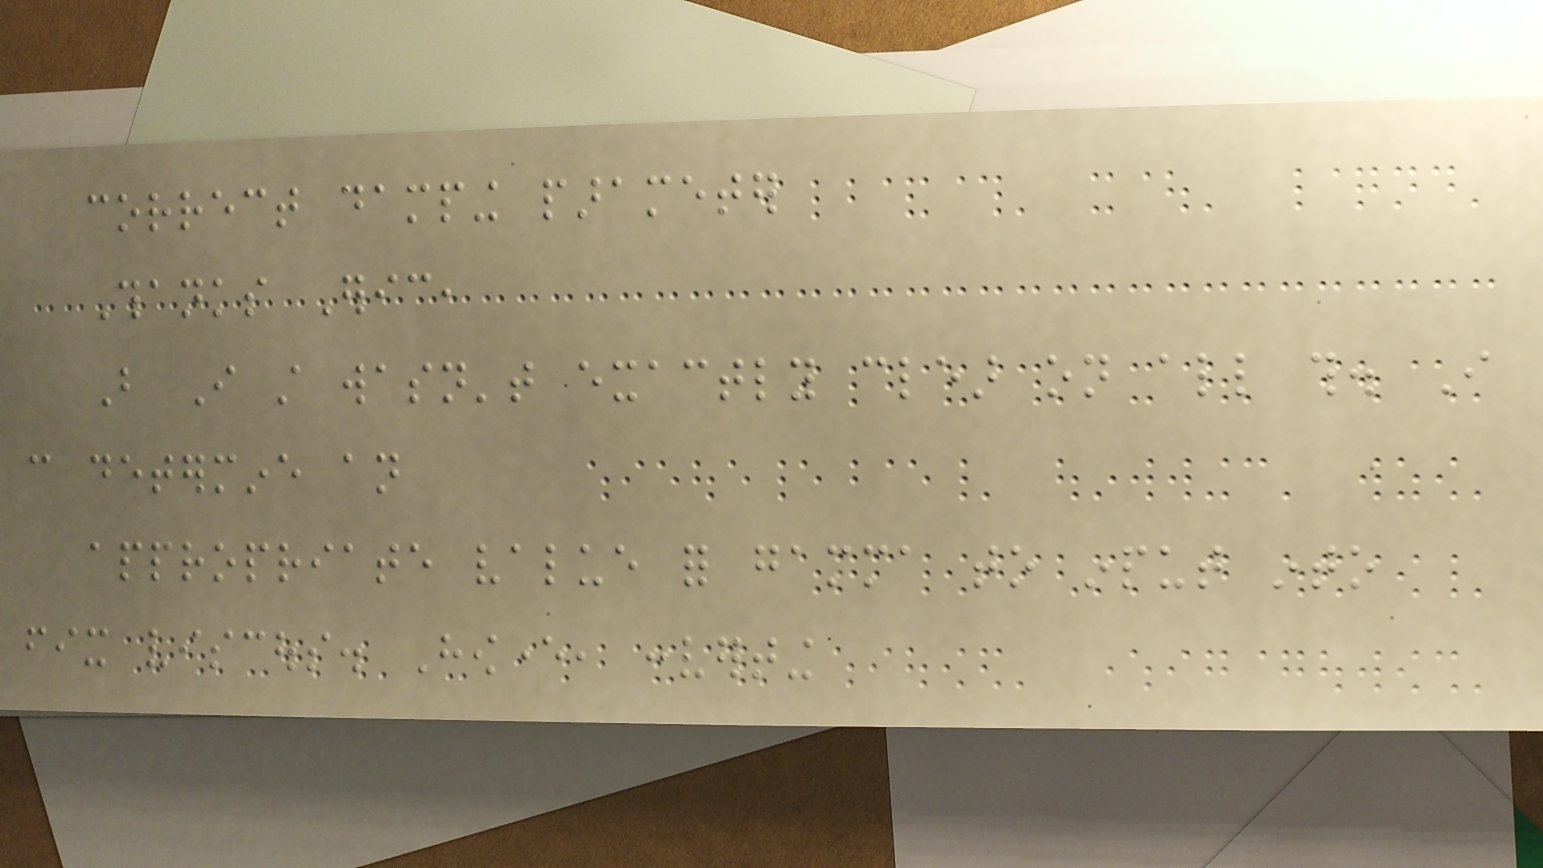correct damping parameter
Thanks Eric,
But I still wasn't exactly clear on all this. I
can determine an
appropriate value for gamma to input into
fix viscous. However, converting
